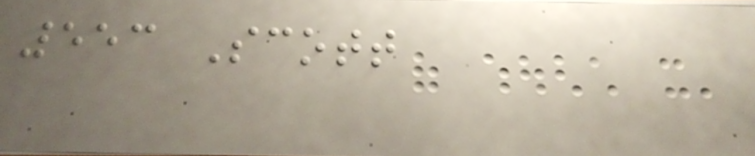553 Scott
